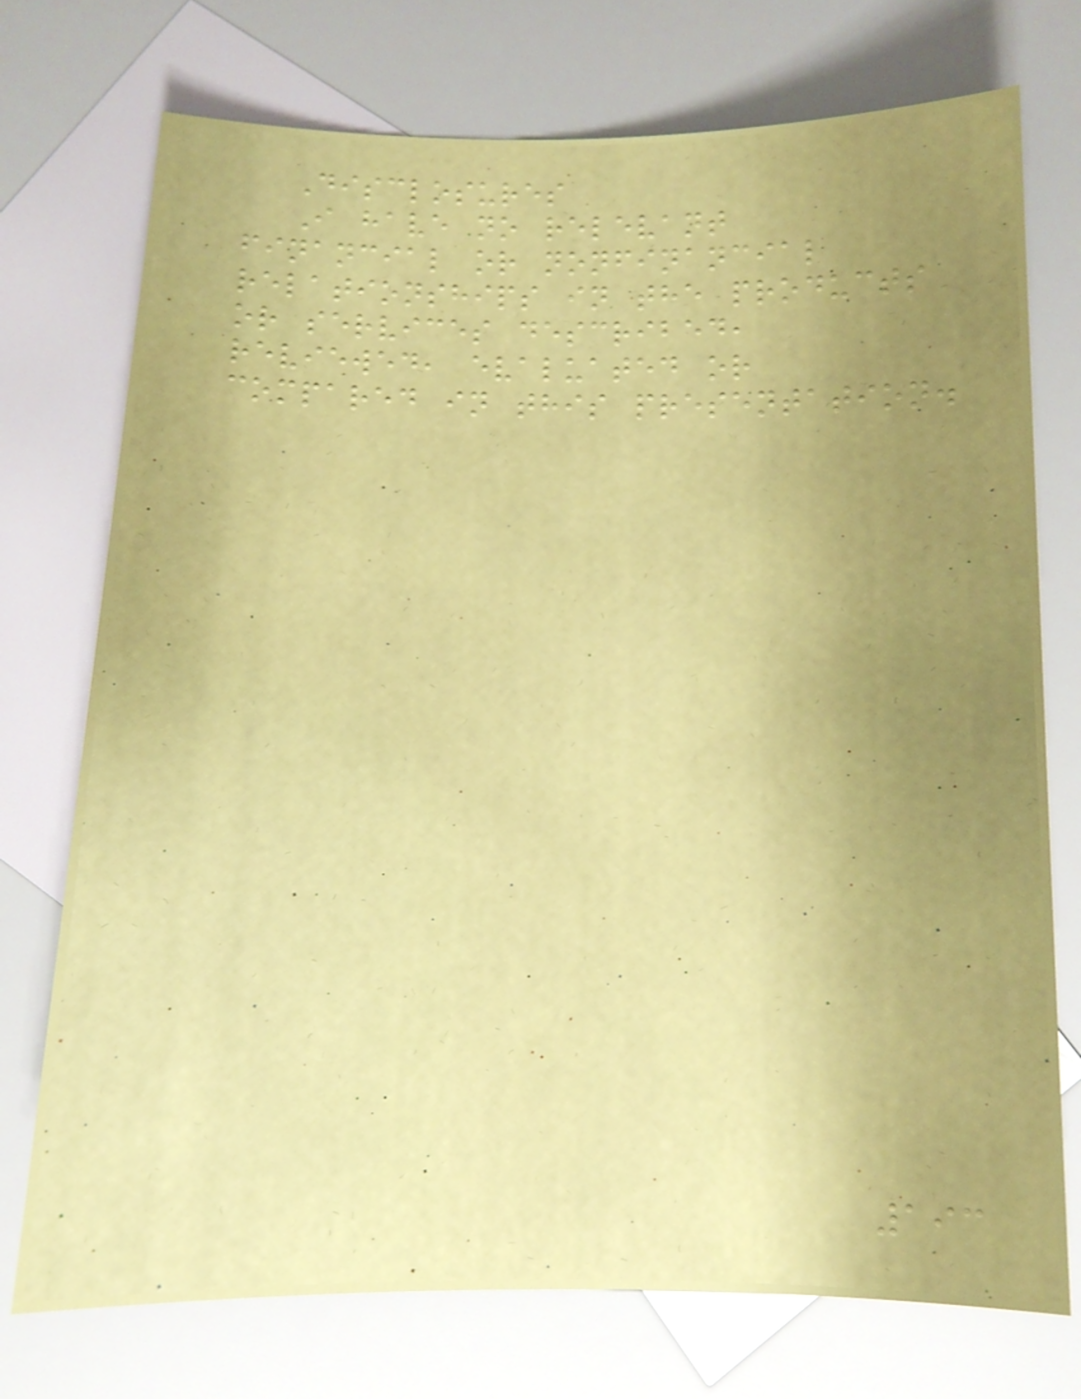Disclosures
I have no relevant
financial or nonfinancial
relationships in the products
or services described,
reviewed, evaluated or
compared in this presentation.
193
